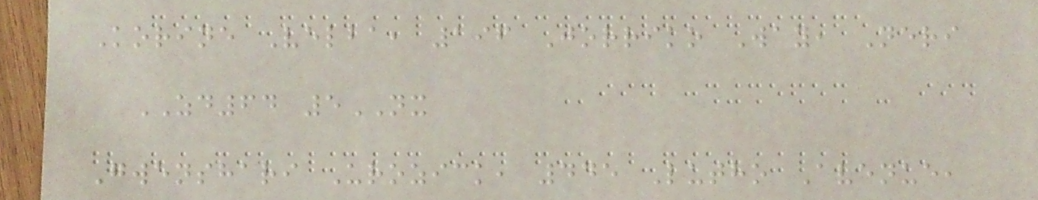Korine Velba, 196 Jorriko Way, Neri
ZD64 5NX
Gwenshari Urozick, 445 Lutho Avenue,
